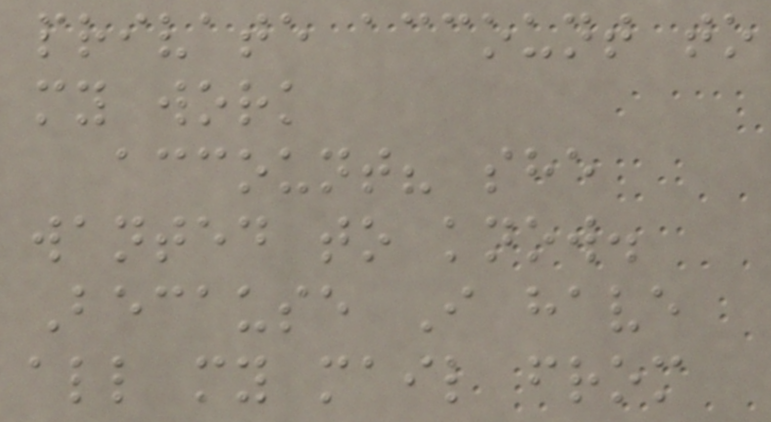private account to
my work
account? she
wanted to know.
Because I have
all my mail from
